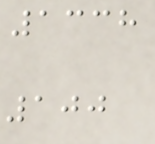1338
100
